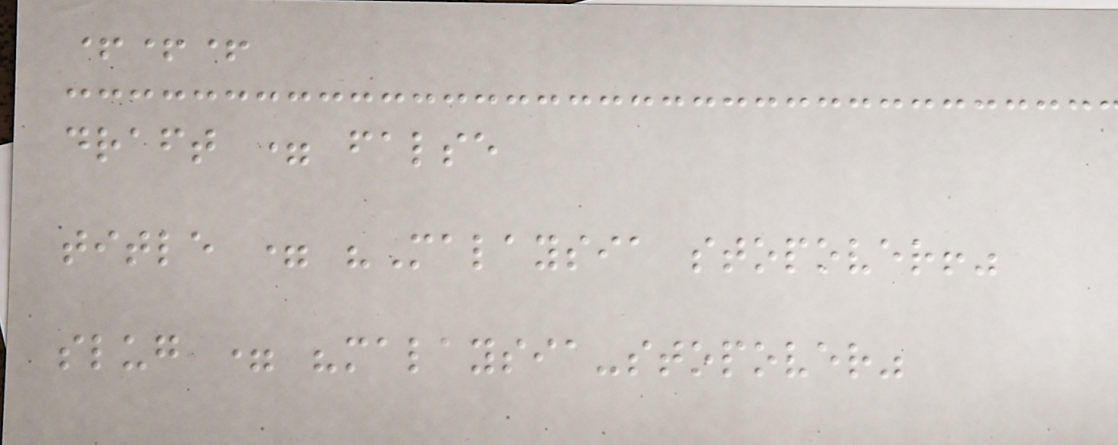+++
draft = false
title = "Malaysia stopover!"
slug = "malaysia-stopover"
